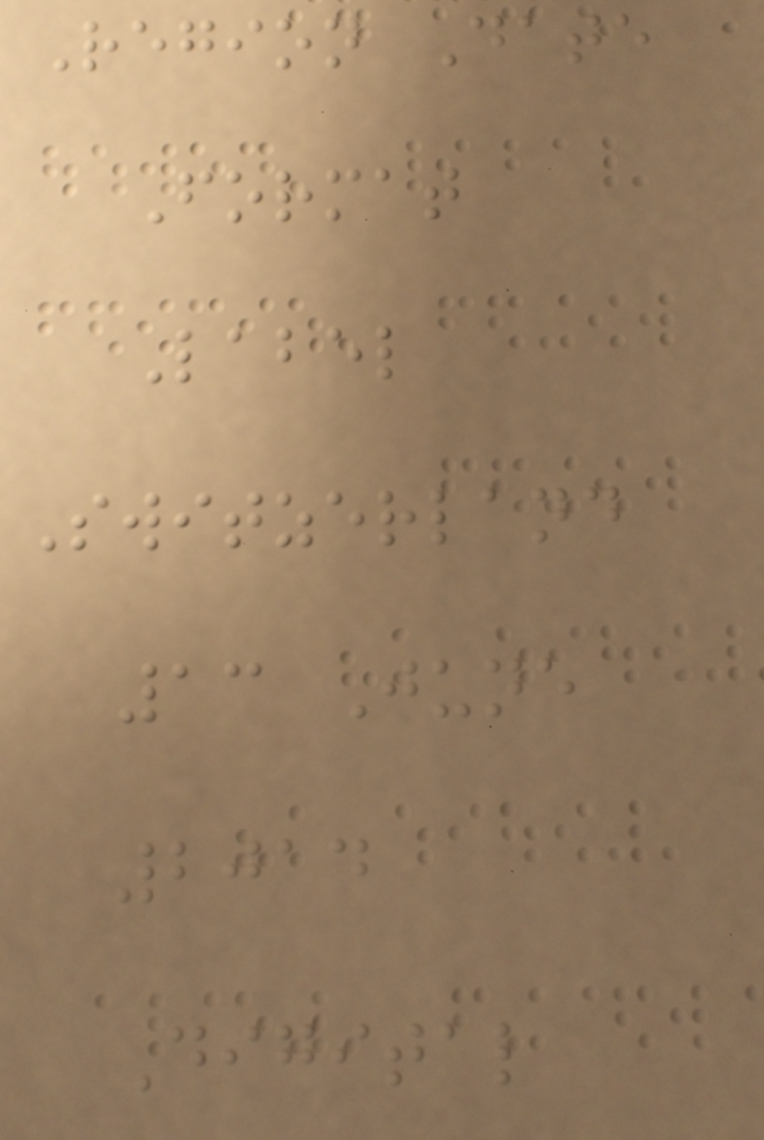Region Date
Format
Label
Switzerland
13 June
2014
Digital
